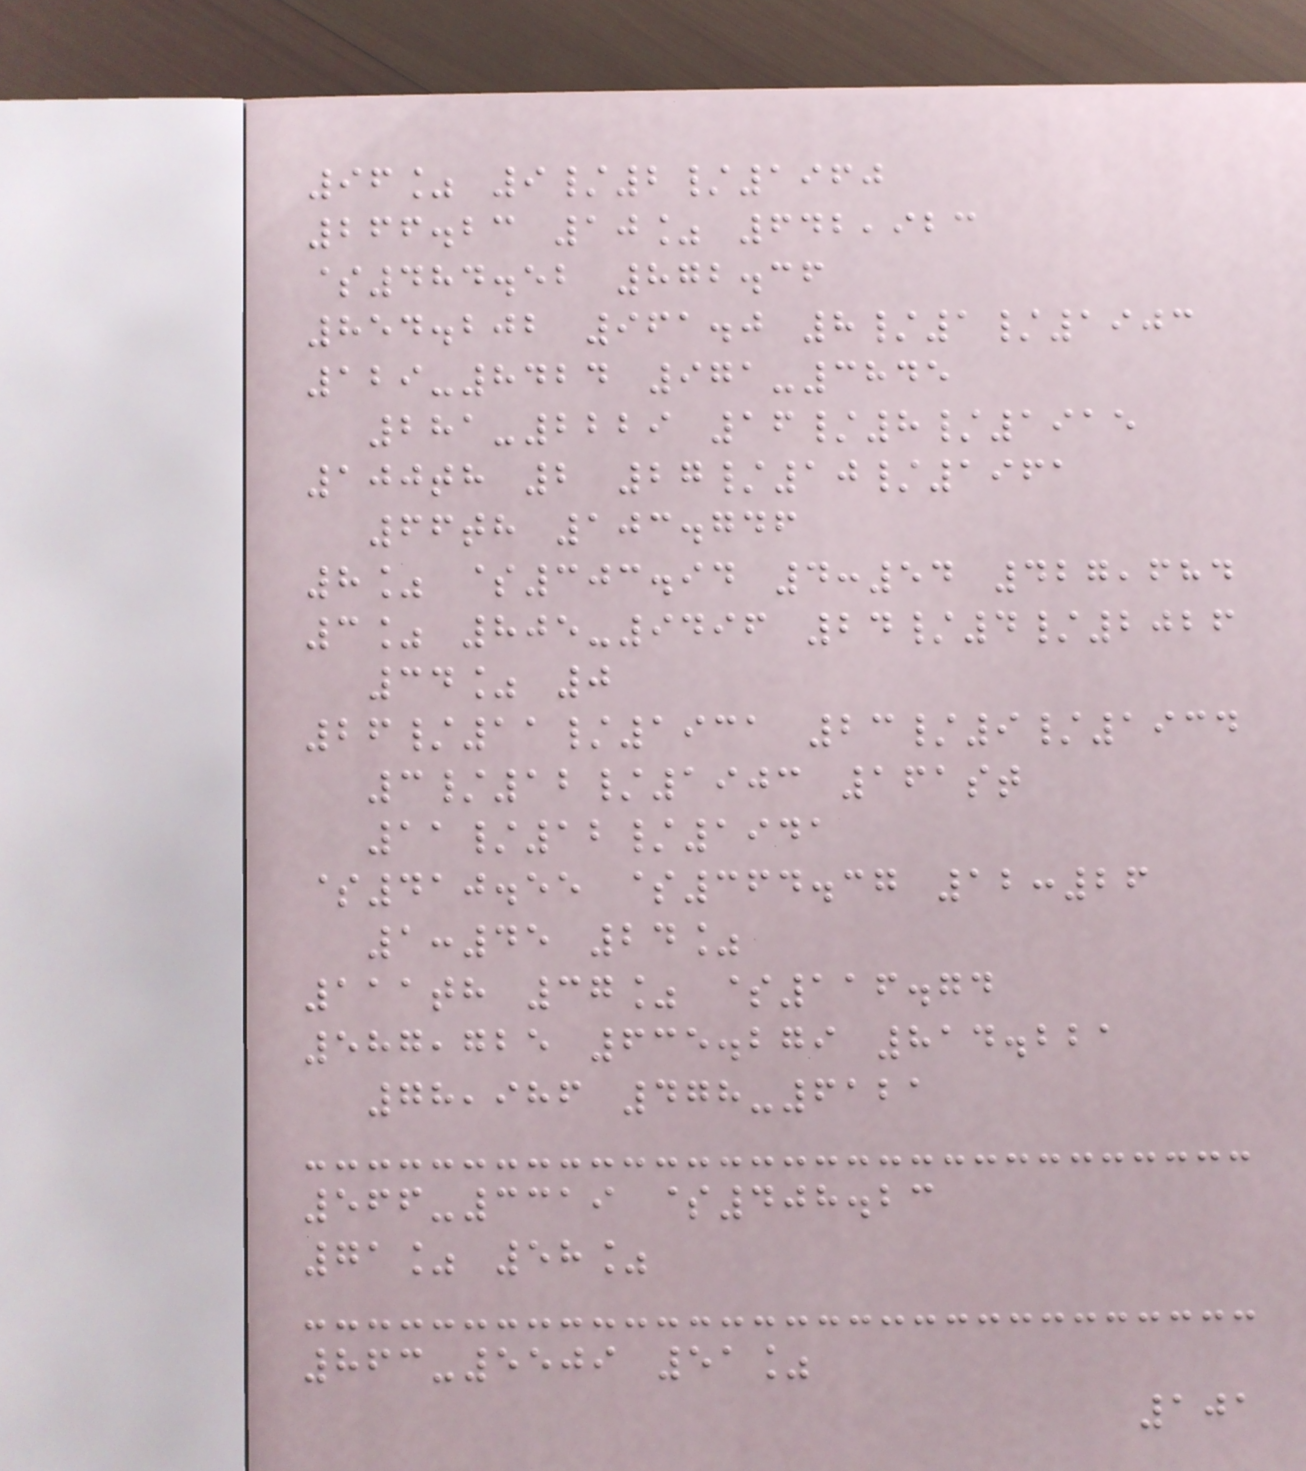96% 9/2/1960
266.23 10% 642,923
$484.52 872.36
854.202 961.0 8/1/1903
129-8424 971-3845
281-2229 16/8/1915
100th 2 27/10/1961
66th 103.746
8% $303.94 4:54 427,684
3% 805-9496 24/4/2026
34% 0
26/11/1931 23/9/1934
3/12/1903 161st
11/12/1941
$410.55 $364.37 12:26
1:45 24%
111th 37% $116.74
587,725 635.279 814.221
78,986 478-6121
566-3319 $408.23
71% 58%
863-5509 51%
101
